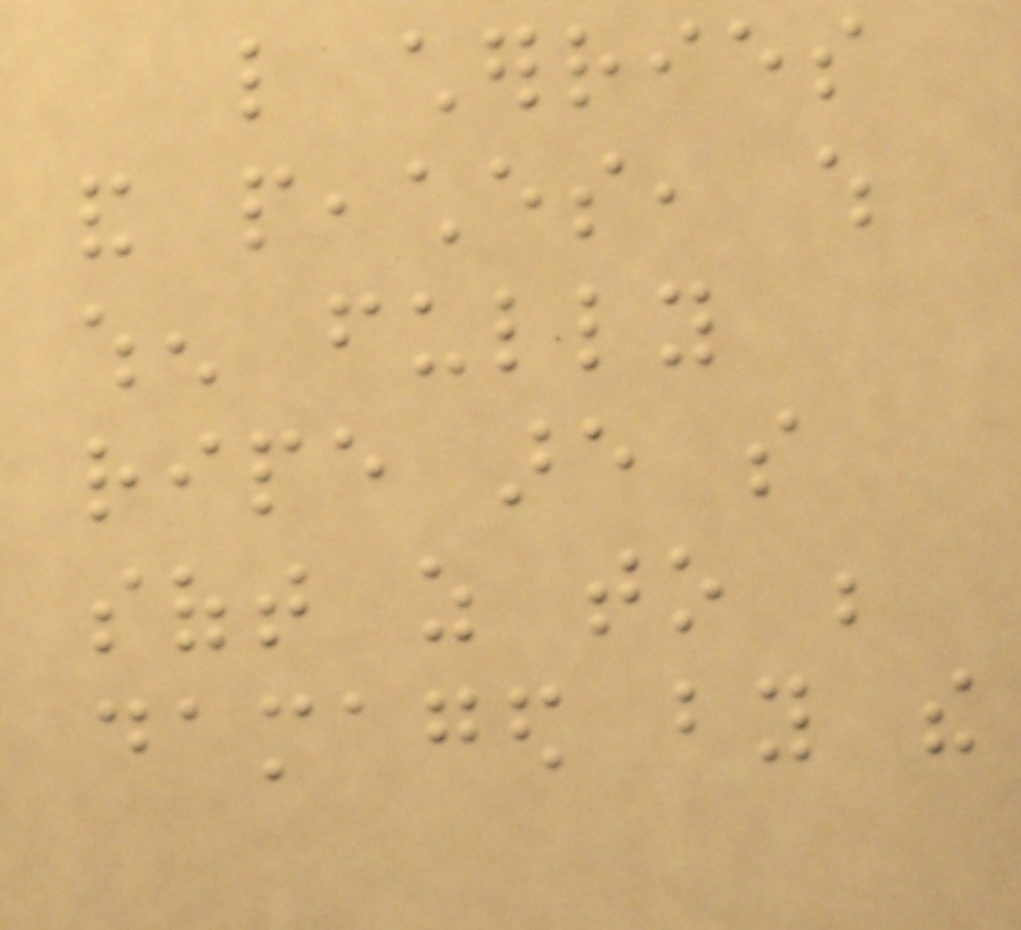like cherries
and peaches, which
when fully
ripe are so
soft as to be
damaged by the
